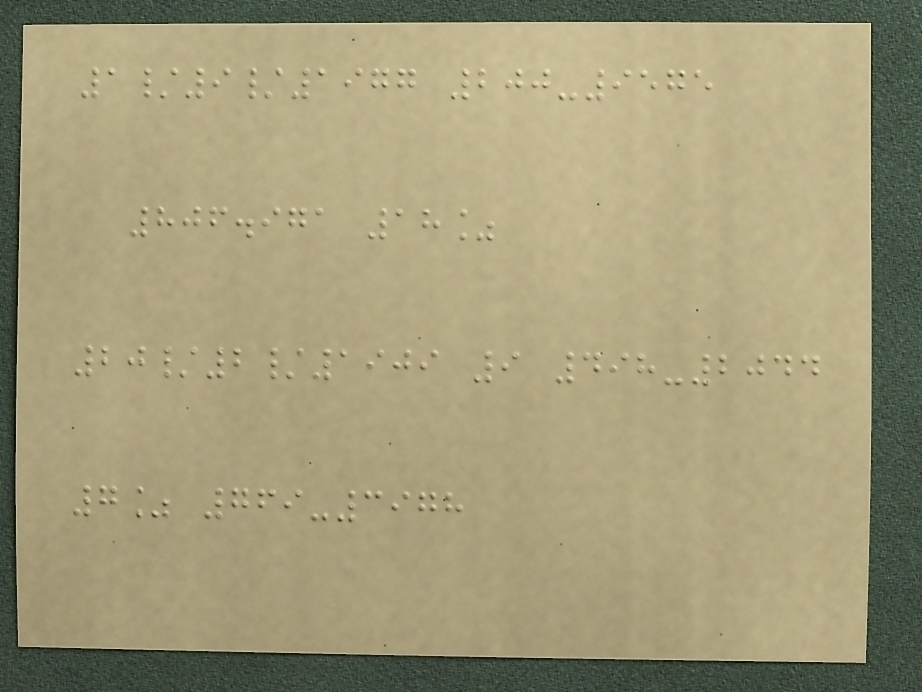1/9/1977 200-9575
806.971 18%
20/2/1909 9 498-2044
7% 769-3978
